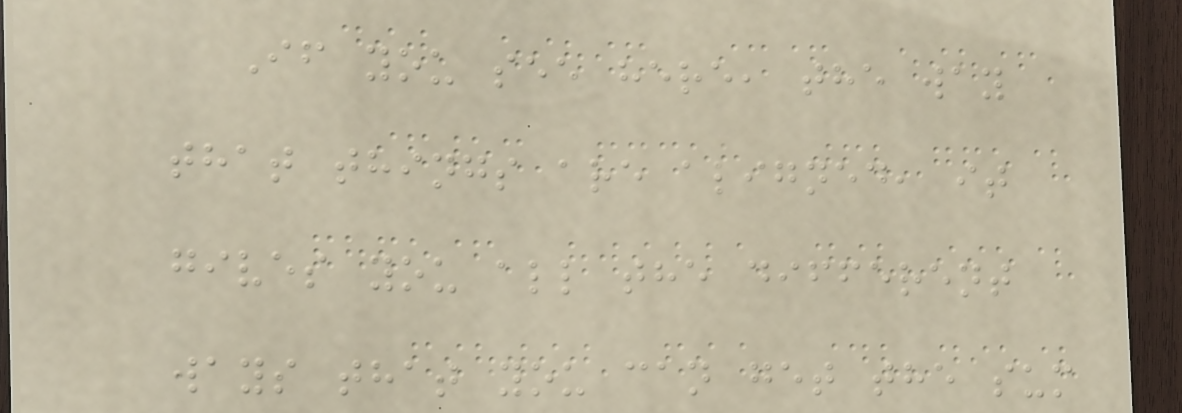If you see here, the way
that things are aligned, it
gives you all the different
ways that you can get the sum
